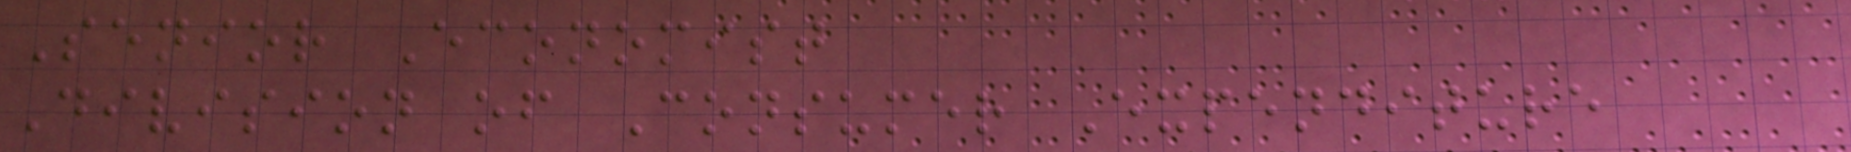Senior Economist
Division of Consumer Expenditure
